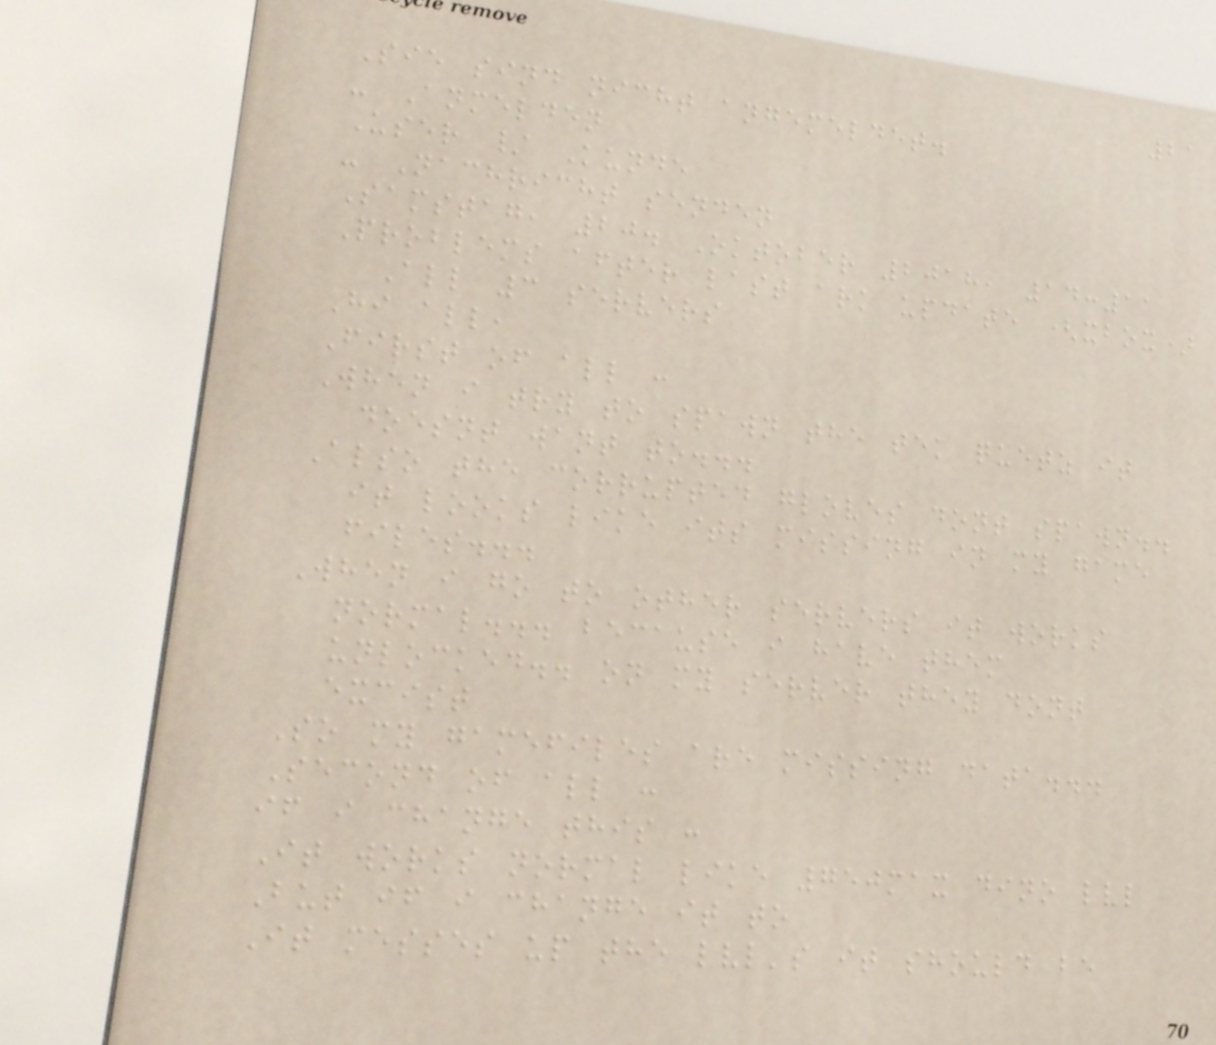21
Sie sind nicht angemeldet.
- Anmelden
User / Kunde
- Nachricht senden
Samstag, 20. Oktober 2018, 14:11
Problems after last ark update (xbox)
All 3 servers
Hi all,
First of all :
When i try to spawn the tek quetz it
doesnt want to...
Also the corrupted gloves dont spawn..
it looks like its missing in my game
files...
When i go to other servers it works
normal... because i have them
unlocked.. on my server they dont
excist
So my gamefiles are missing data...
Second of all :
if i change this :
It works normal like 750max dino lvl
But if i change it to
It messes up the lvl's it should be
